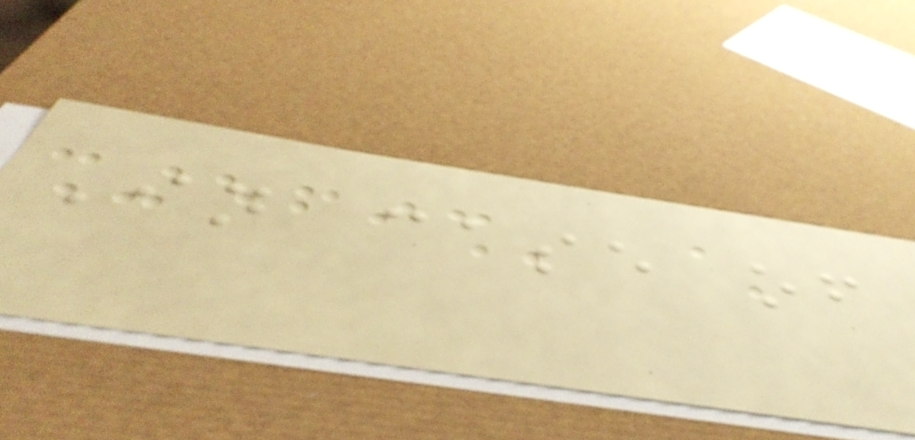In case of
